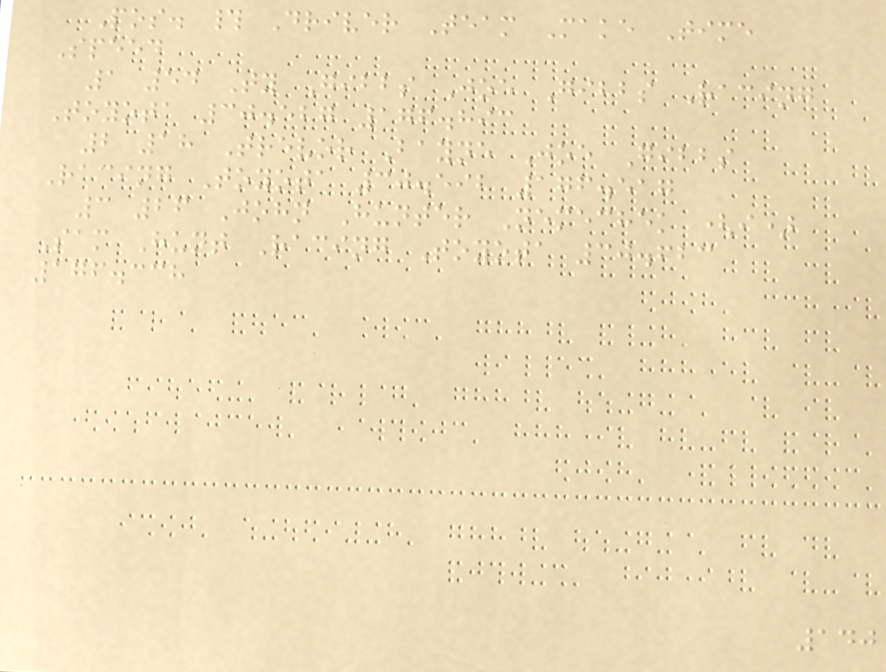Pos. # Driver Team Make Time
Speed
1 54 Ty Gibbs Joe Gibbs Racing
Toyota 30.527 176.893
2 18 Trevor Bayne Joe Gibbs
Racing Toyota 30.592 176.517
3 26 John Hunter Nemechek (i)
Sam Hunt Racing Toyota 30.623
176.338
140
